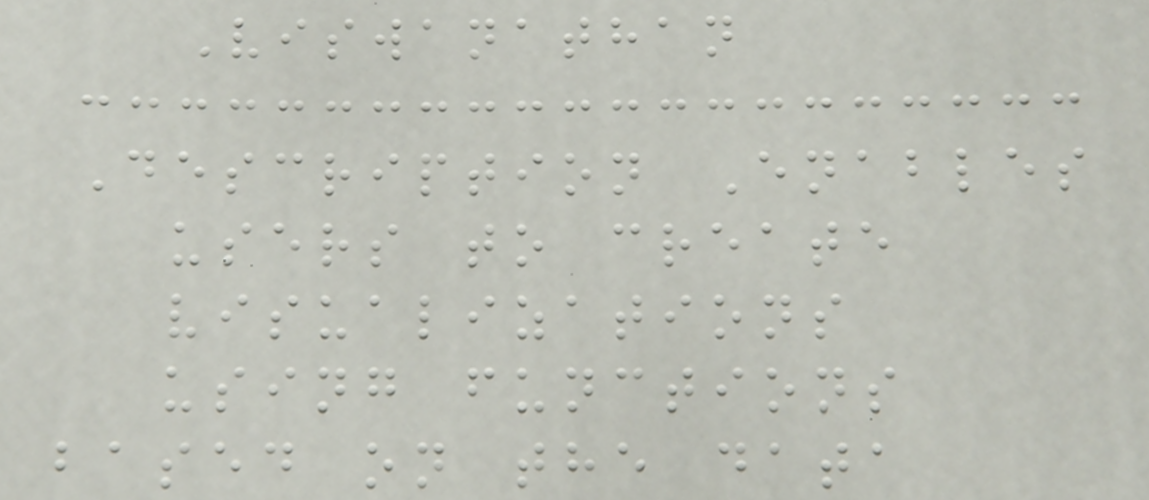Viswanathan
Description Enables
users to create
visualizations
using functions
based on the data
